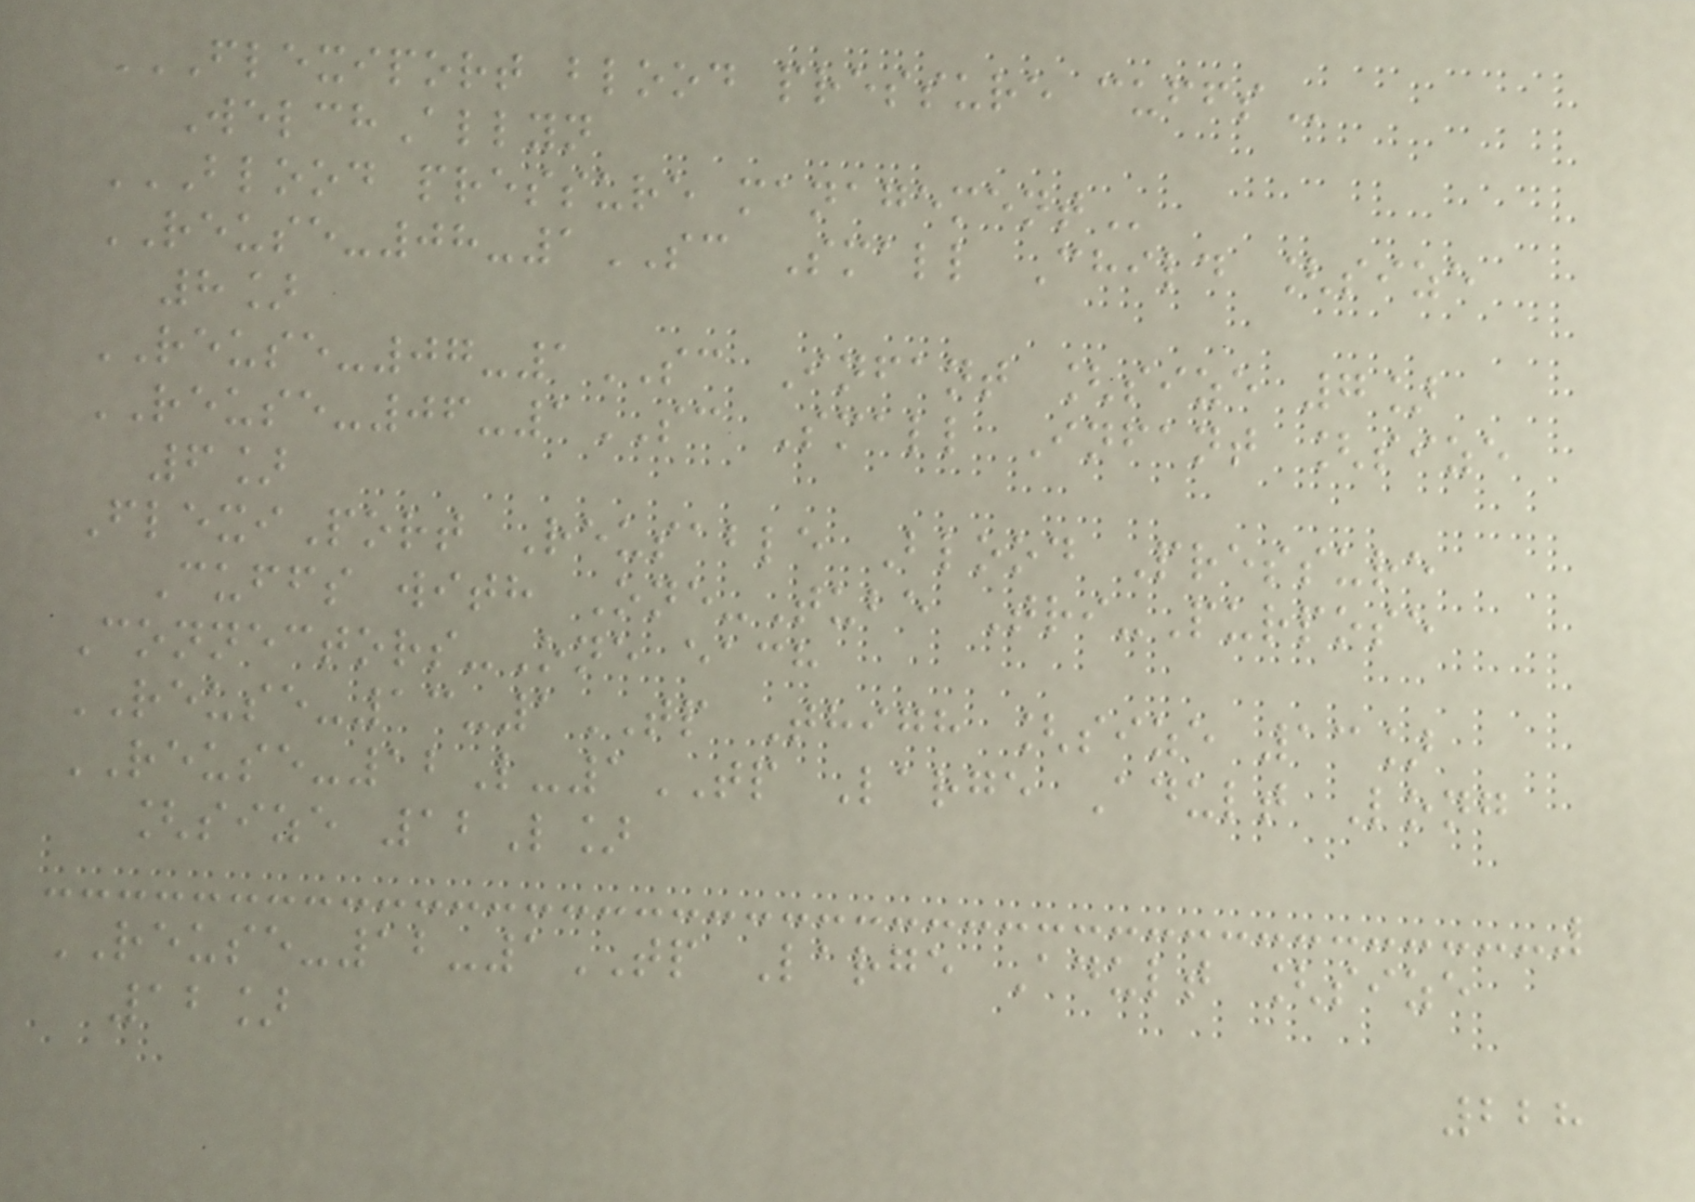FLEXIPORT BLOOD PRESSURE CUFFS
WelchAllyn
BLOOD PRESSURE MANAGEMENT
REUSE-08-1SC Small Child [size
8]
REUSE-07-1SC Infant [size 7]
REUSE-06-1SC Small Infant [size
6]
FlexiPort Reusable Blood Pressure
Cuffs with One-Tube Tri-Purpose
Connectors-One each
REUSE-13-1TP Thigh [size 13]
REUSE-12L-1TP Large Adult Long
[size 12L]
REUSE-12-1TP Large Adult [size
12]
228
